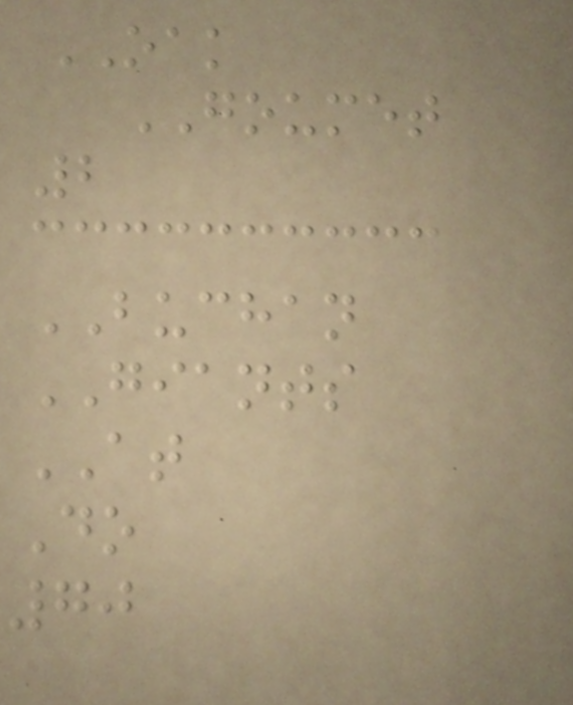OAK
GOUMET
2
BUCHAN
GIANTS
AT
Do
70
